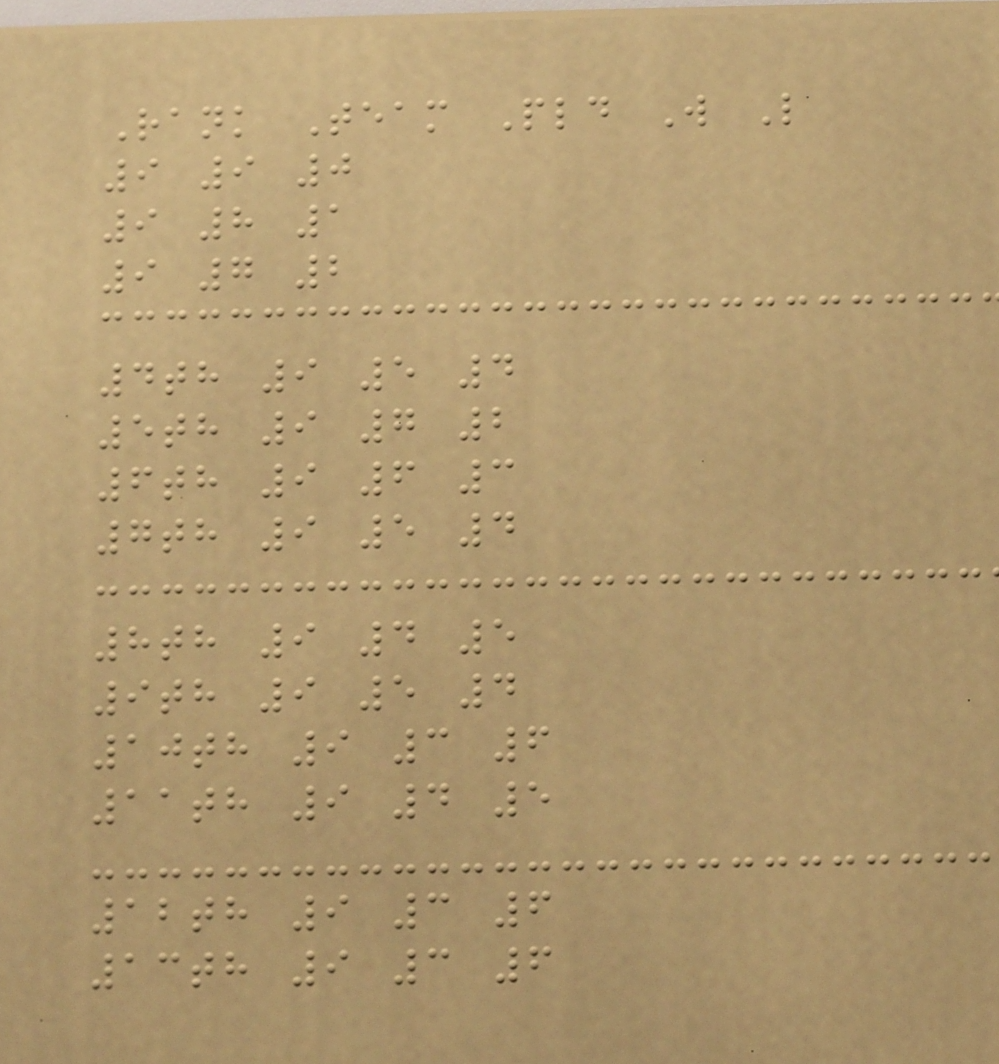Rank Team Pld W L
9 9 0
9 8 1
9 7 2
4th 9 5 4
5th 9 7 2
6th 9 6 3
7th 9 5 4
8th 9 4 5
9th 9 5 4
10th 9 3 6
11th 9 4 5
12th 9 3 6
13th 9 3 6
